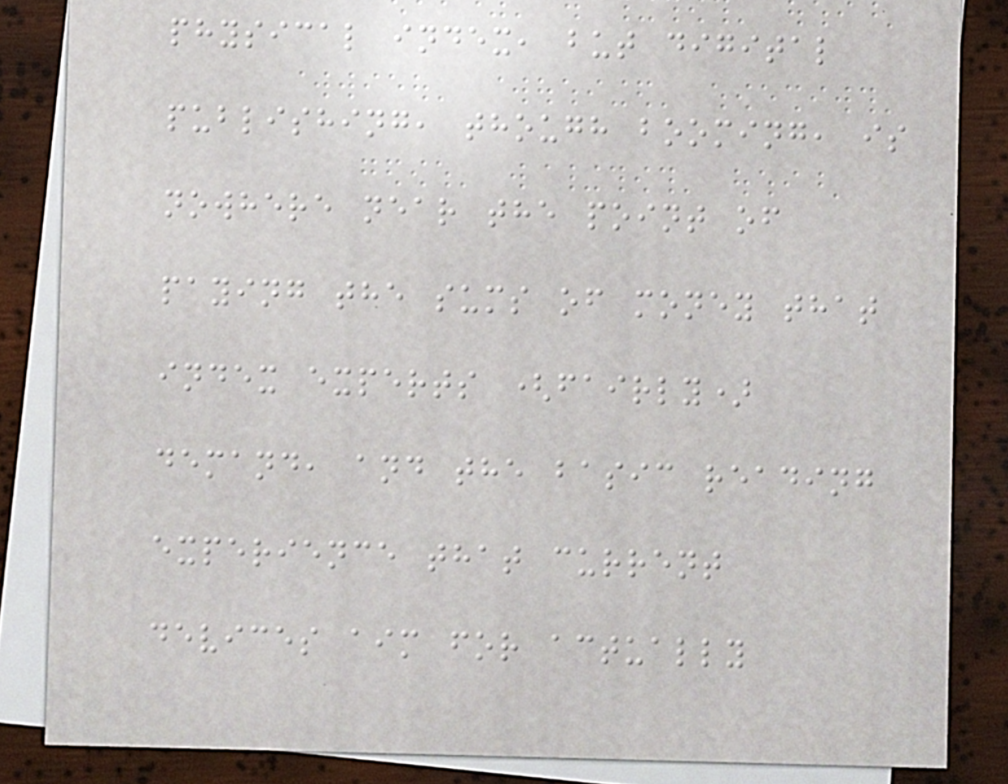physical index, but digital
publishing, though booming, is
nowhere near the point of
paying the sums of money that
index experts (fairly)
demand, and the basic reading
experience that current
devices aim for actually
